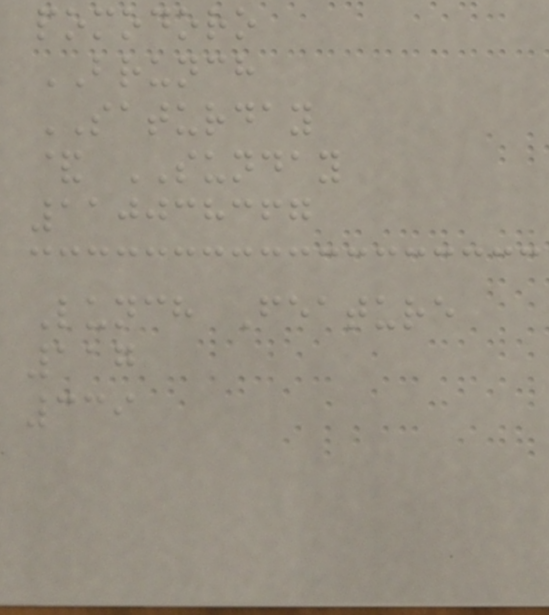pomodoro
BRUNCH
SATURDAY
& SUNDAY
110038367
Lunch Feature
117
339
